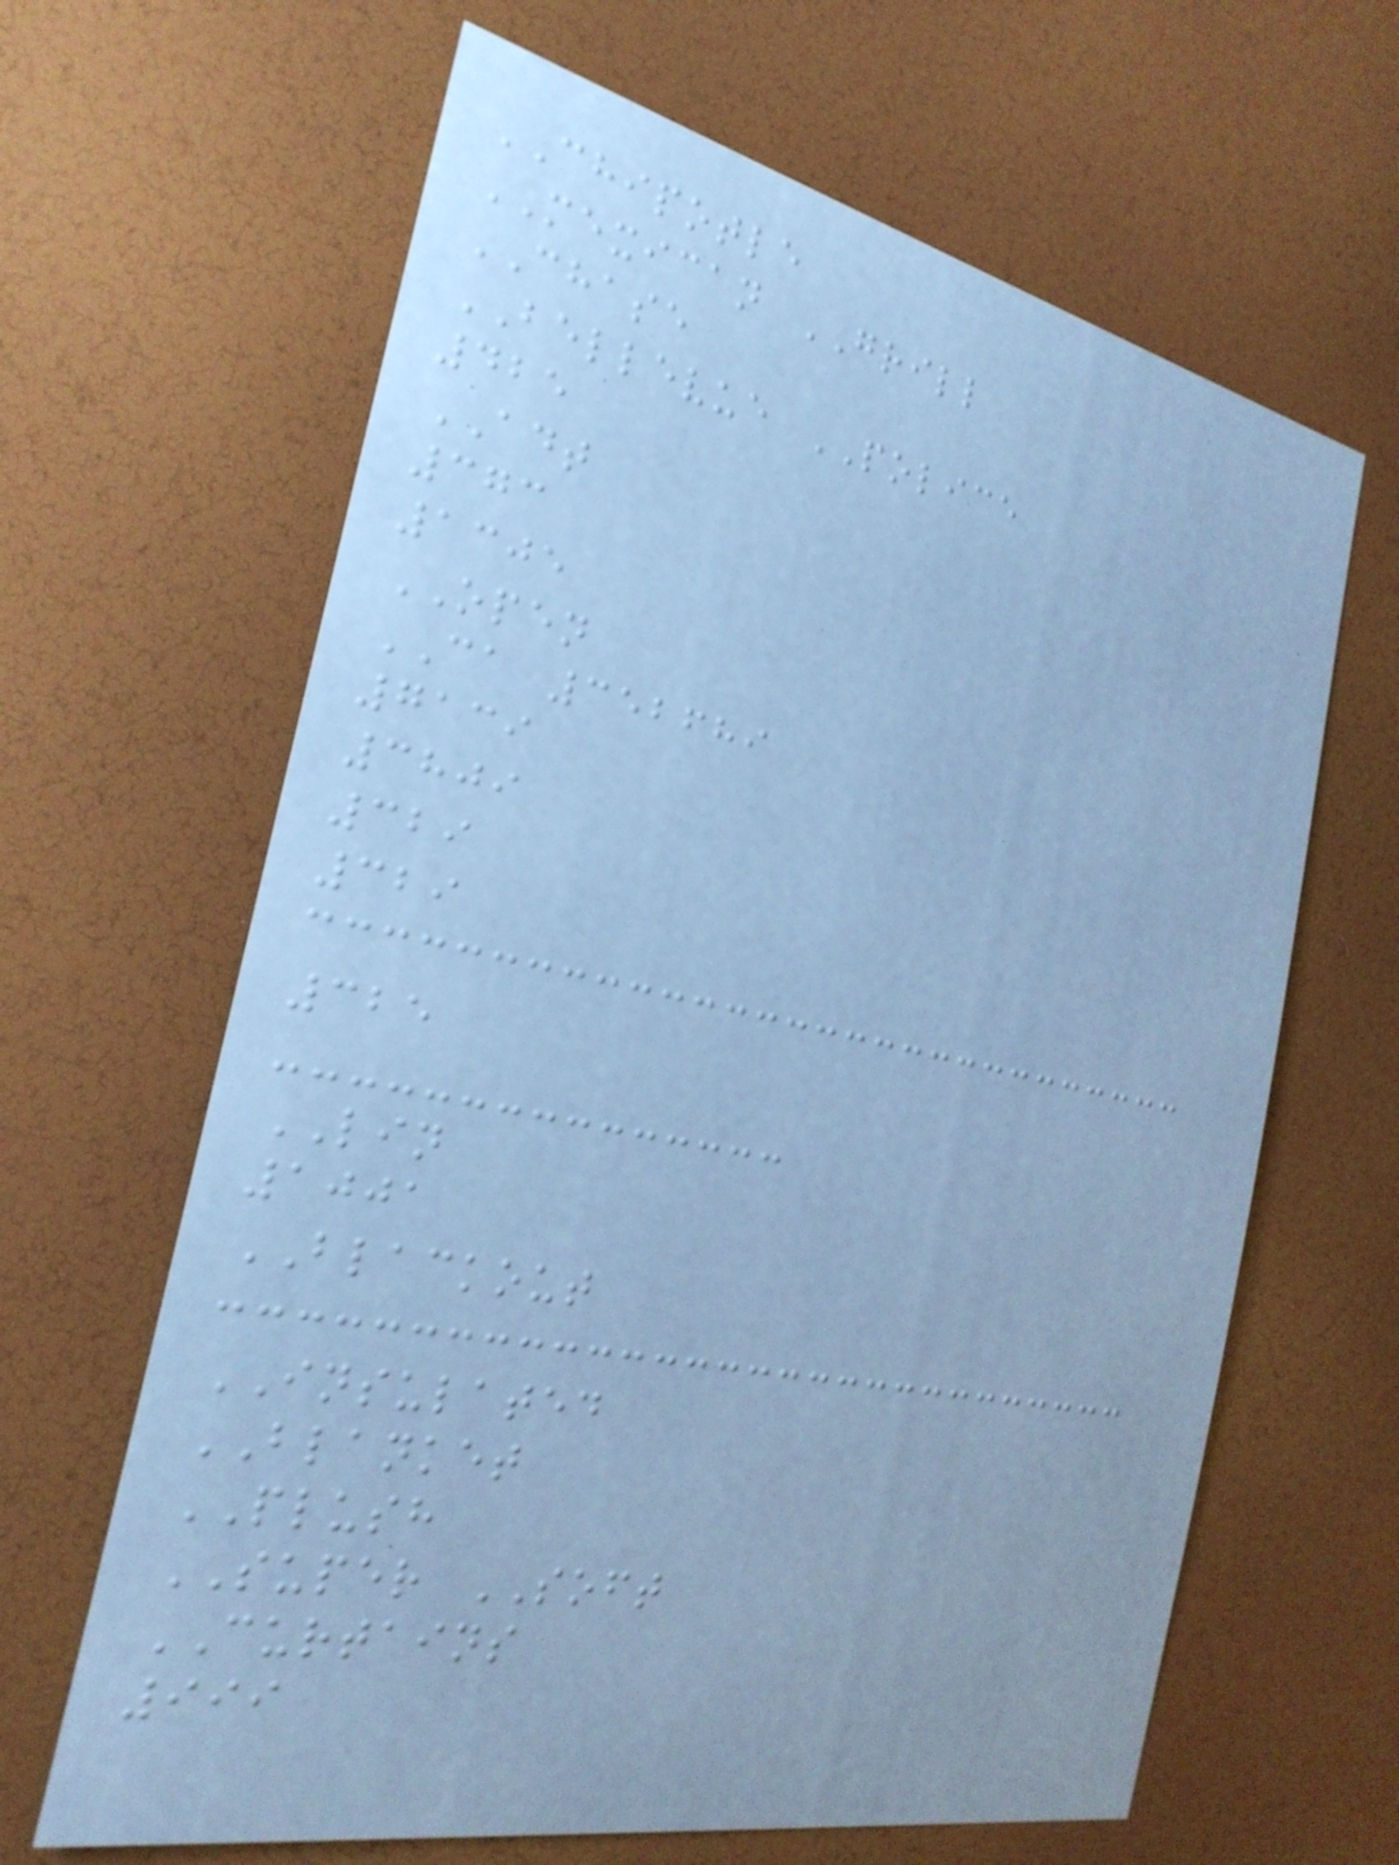CHIPOTLE
MEXICAN GRILL
CHASE
BELLEVUE POLICE
425
ADT
373
1305
OPEN
CA 352689
7139
3809
329
329
325
LIN
1001
BLACKOUT
INSULATED
BLANKET
PLUSH
SUPER SOFT
CURTAINS
999
